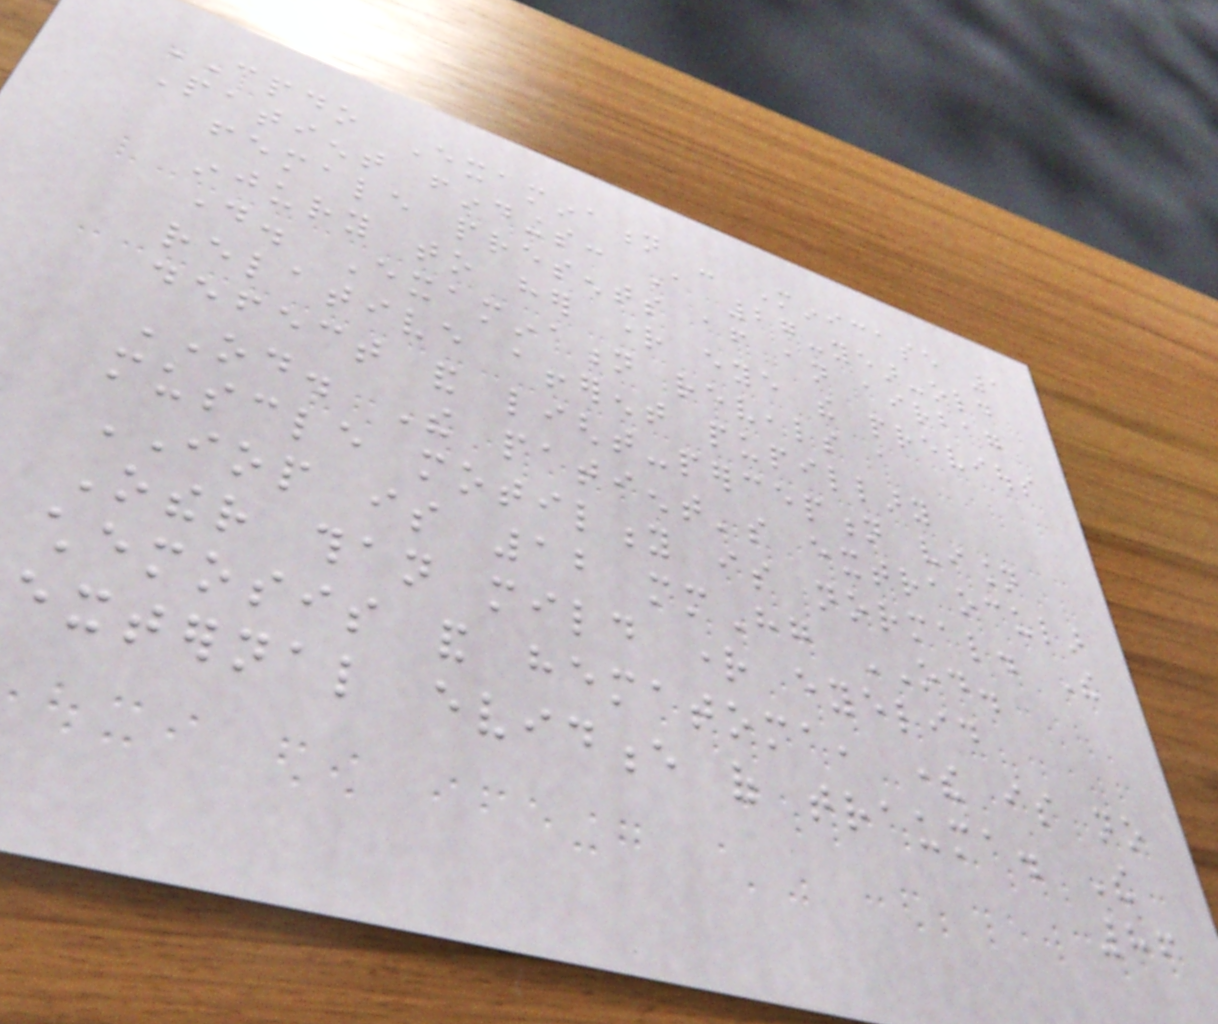CPDO Examination - Minicase 1
Patient findings: A 27-year-old
female presents after an airbag
injury to her right eye the previous
day. Examination reveals a
relative afferent pupillary
defect and light-perception vision
OD. The patient's extraocular
muscle motility is normal. The
IOP is 12 mmHg OD.
Other than mild right eyelid
chemosis and hematoma, there is no
external evidence of trauma. The
86
